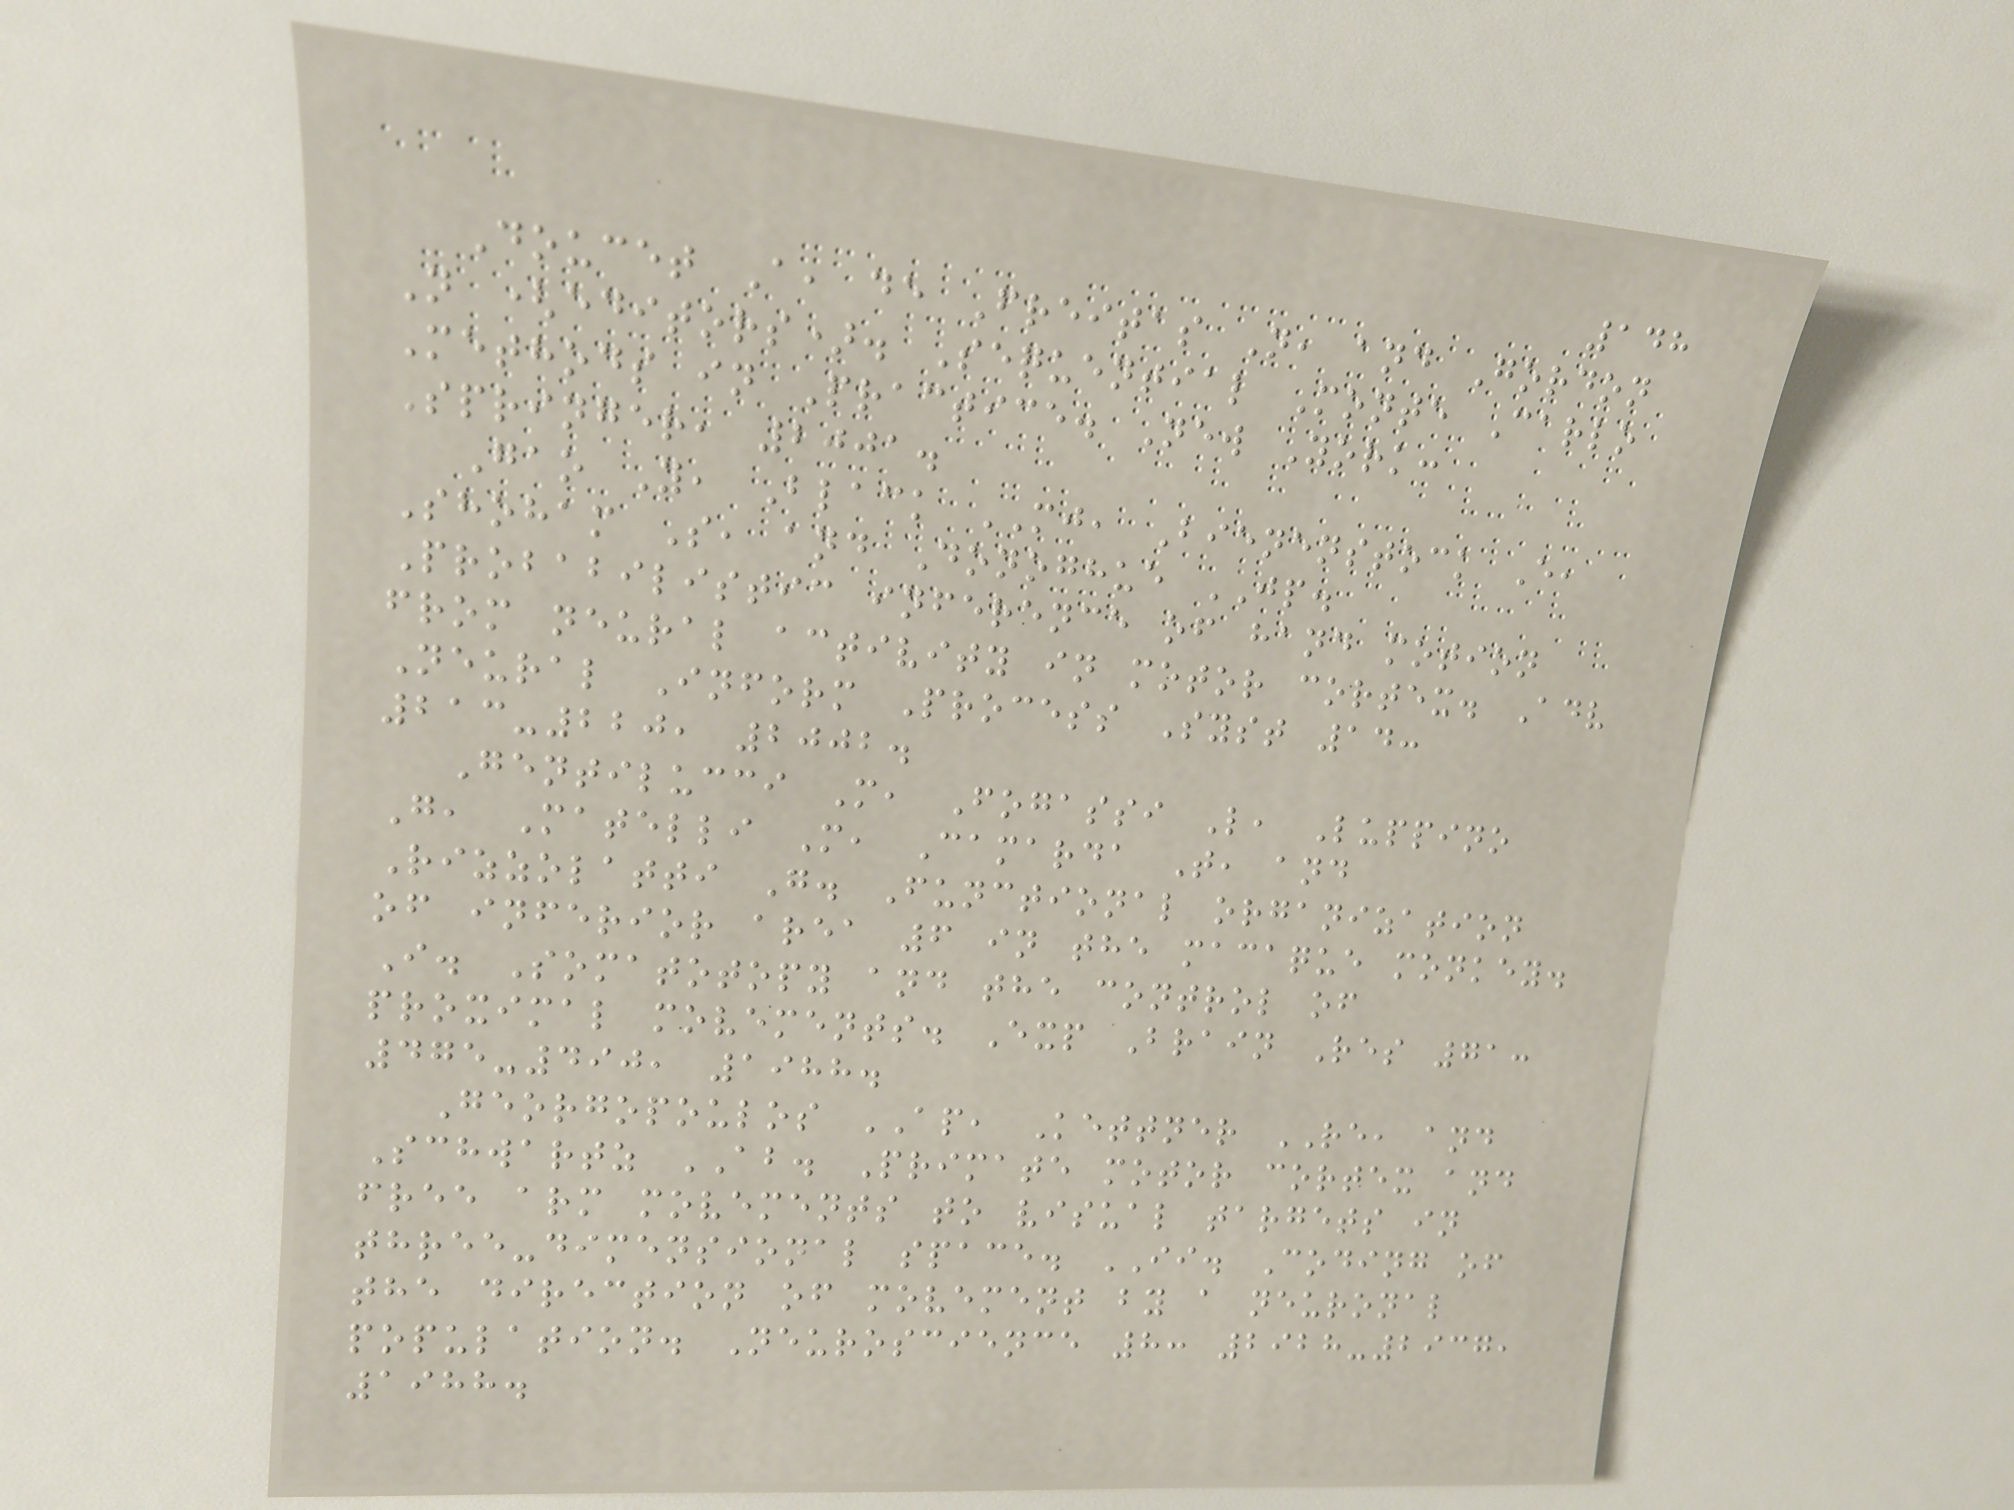148
Doucet A, de Freitas N, and Gordon
N (editors). Sequential Monte Carlo
Methods in Practice. New York:
Springer, 2001.
Gao Y, Black MJ, Bienenstock E,
Shoham S, and Donoghue JP.
Probabilistic inference of hand motion
from neural activity in motor cortex. Adv
Neural Inform Process Syst 14:
213-220, 2002.
Gentilucci M, Fogassi L, Luppino
G, Matelli M, Camarda T, and
Rizzolatti G. Functional organization
of inferior area 6 in the macaque monkey.
I. Somatotopy and the control of
proximal movements. Exp Brain Res 71:
475-490, 1988.
Georgopoulos AP, Kettner RE, and
Schwartz AB. Primate motor cortex and
free arm movements to visual targets in
three-dimensional space. II. Coding of
the direction of movement by a neuronal
population. Neuroscience 8: 2928-2937,
1988.
